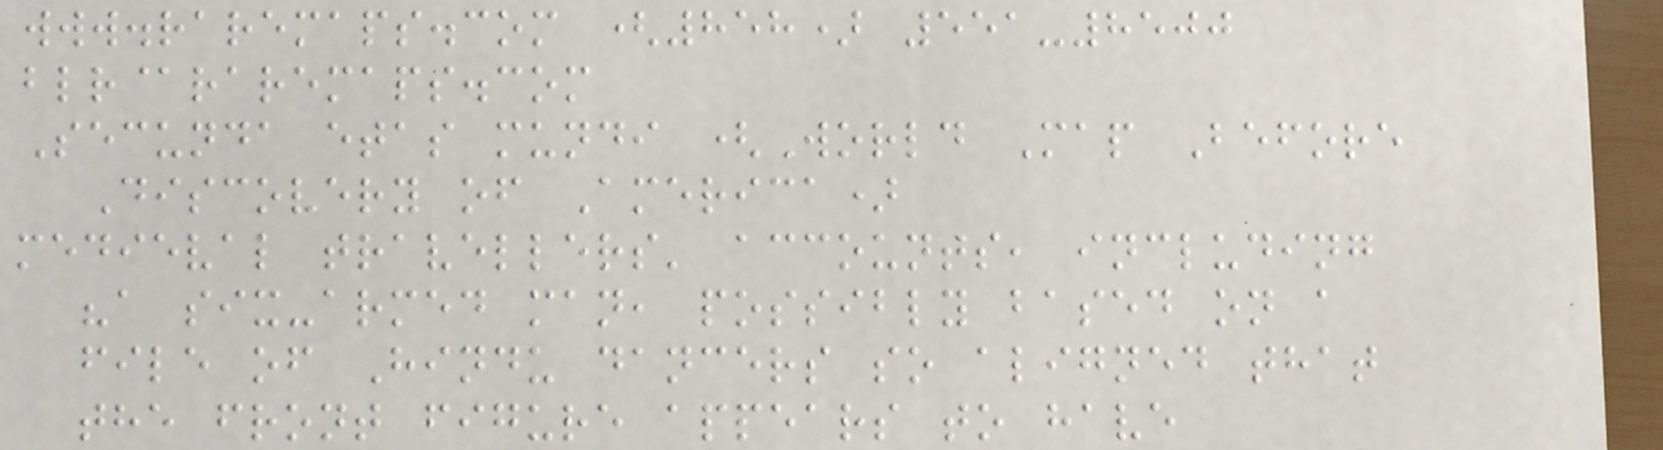www.raremaps.com (858) 551-8500
blr@raremaps.com
Secunda etas mundi (World Map Before
Discovery of America)
medieval travellers' accounts, including
"a six-armed man, possibly based on a
file of Hindu dancers so aligned that
the front figure appears to have
